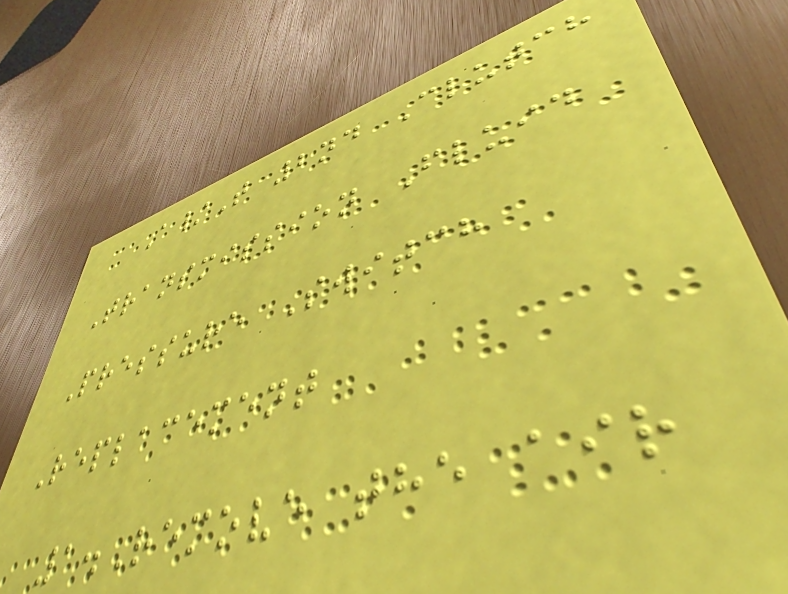A/T 2nd Clutch
Transmission Fluid
Pressure Switch
Replacement
1.Remove the air
